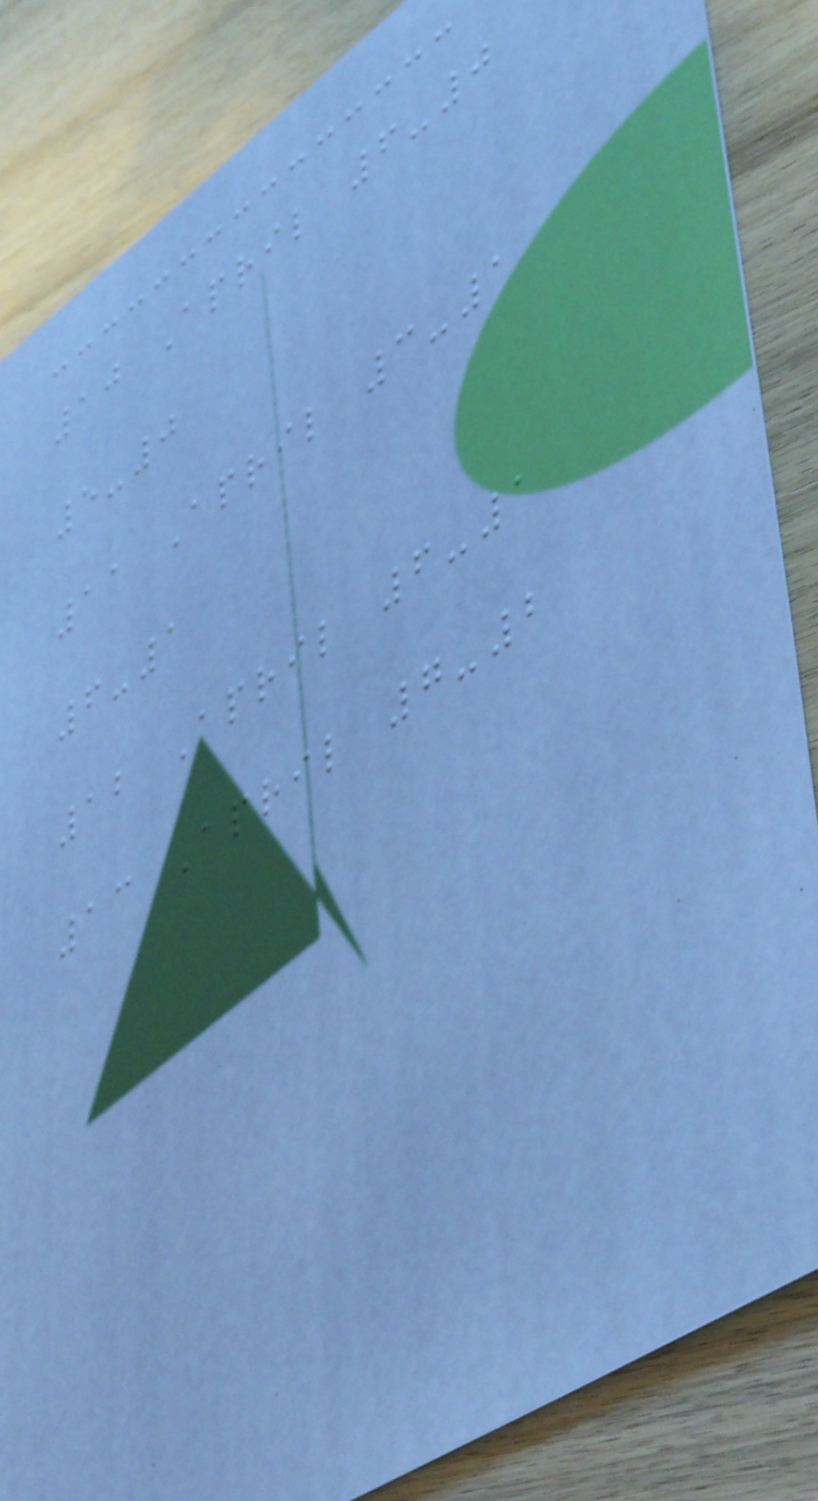10 April 6-0
5-0
11 April 3-1
6-1
12 April 6-1
13 April 7-2
